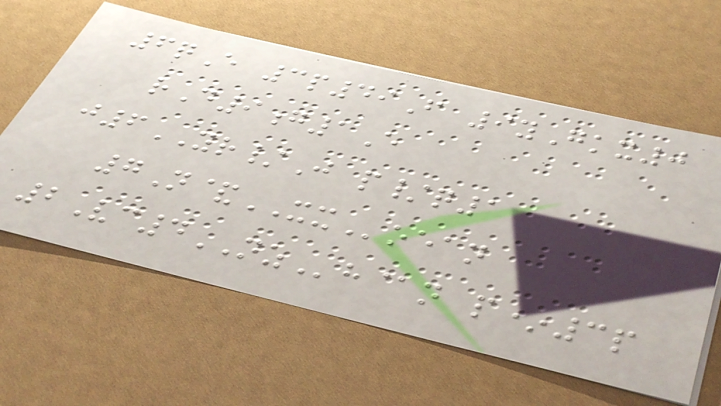6qE 3p49F 9yGkx0
rD9g1E
j6YR/J p/q1
7N&XXoean
2Vc4NZh@n p*3p
